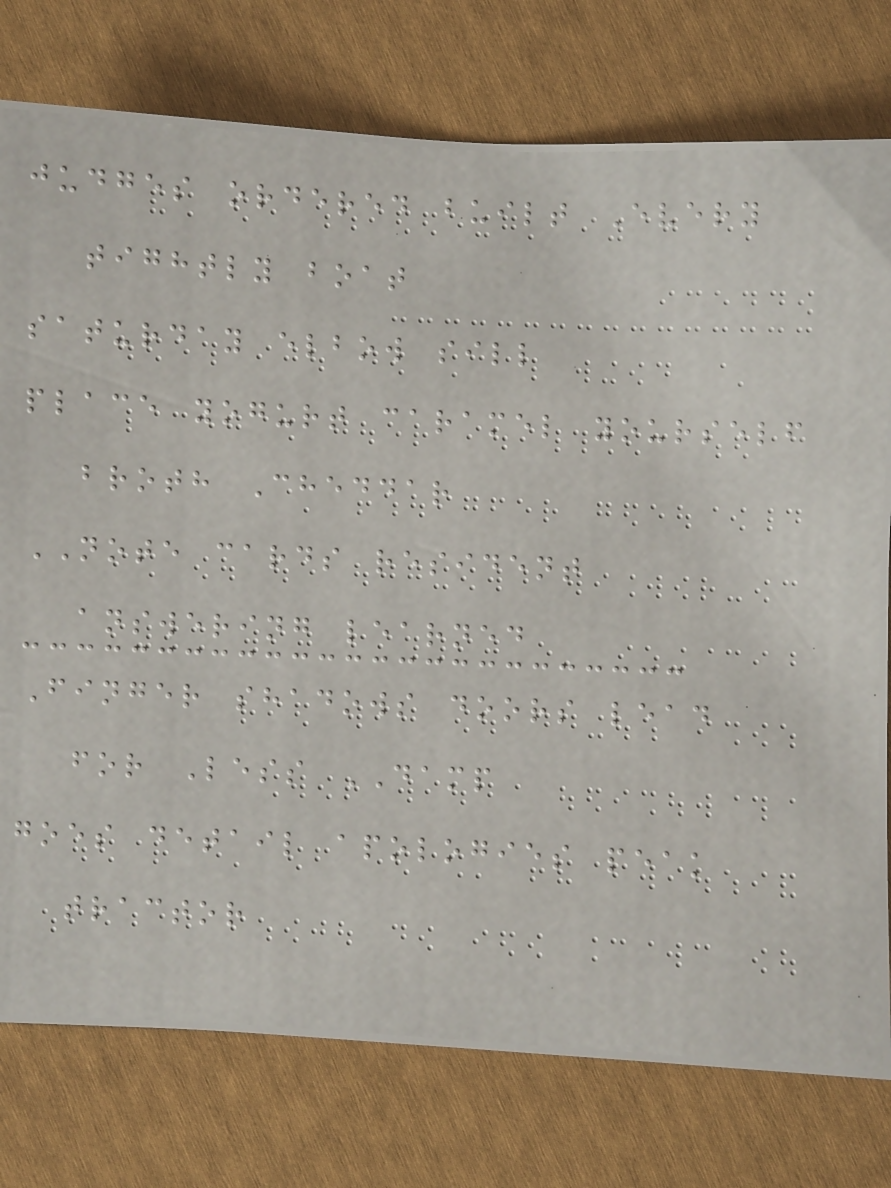judges ordered built Every
tightly boat
saturday elbow sill
place yogurt caramel yourself
broth Cheddar
NOTE cards resident
answering learned
Finger shadows doors lead
for Less DAMP
goes detail apologies peak
tractor
